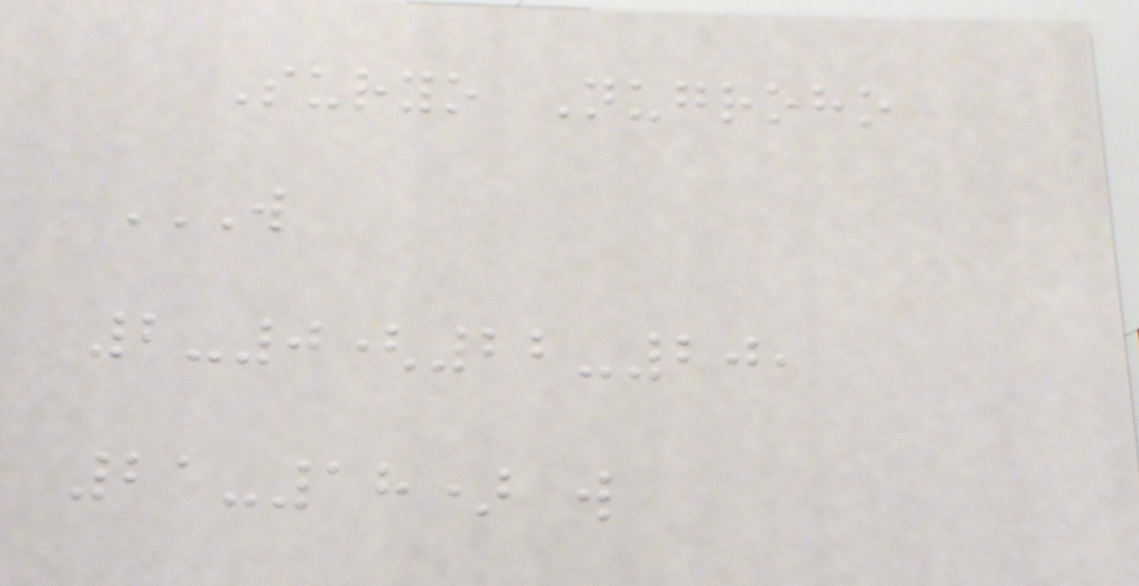Suryo Nugroho
W
2-0(22-20,
21-18) W
